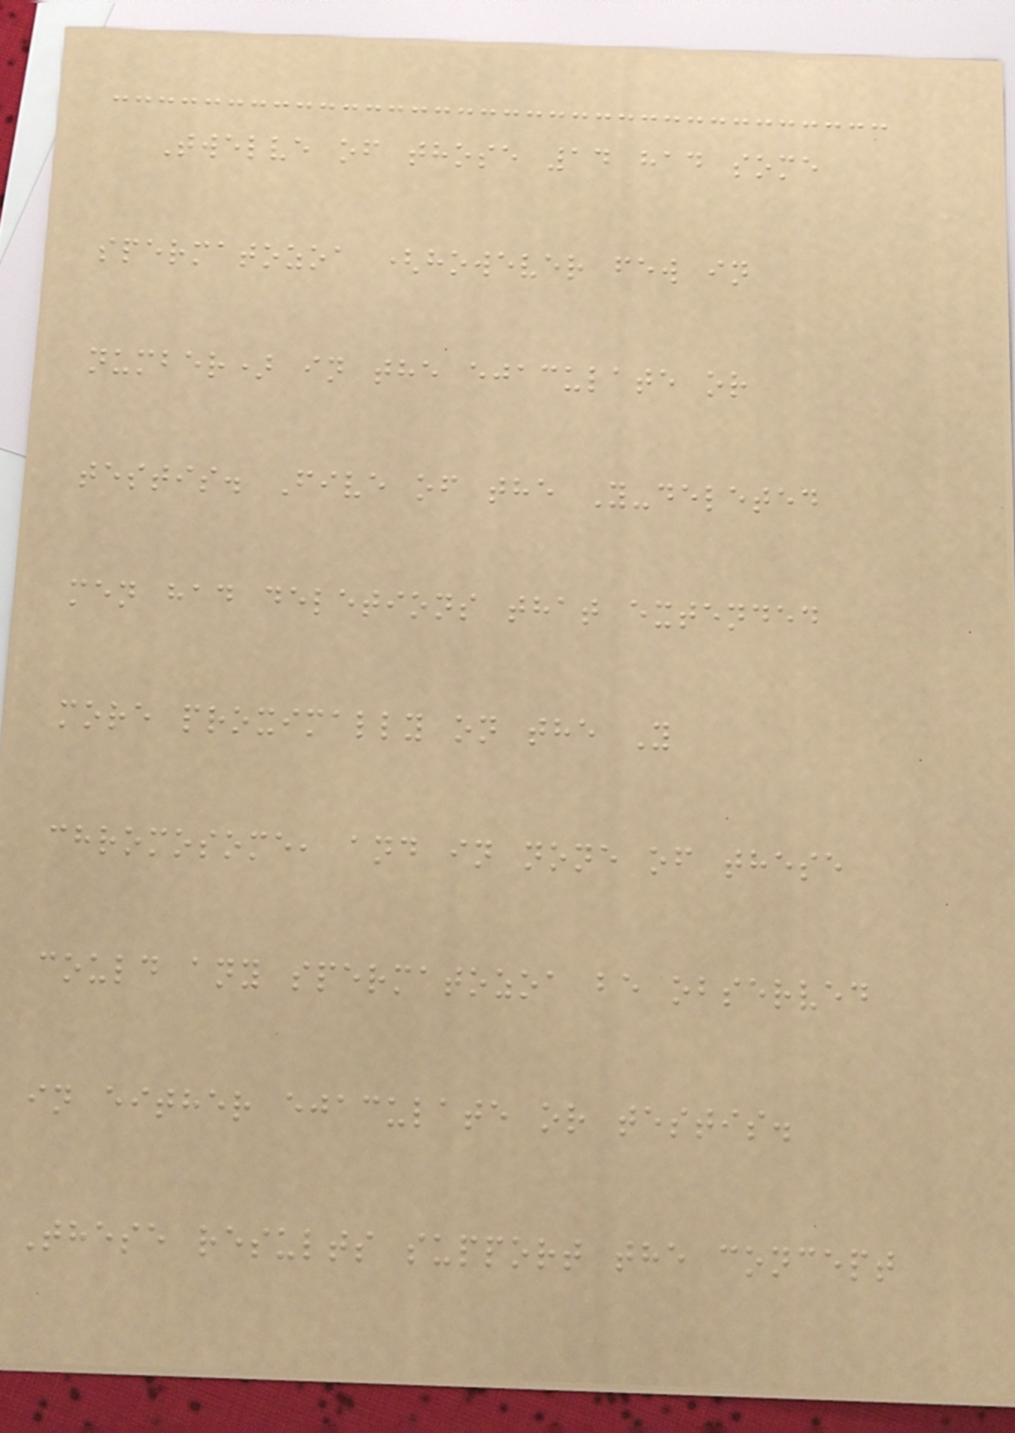Twelve of those 14 had some
spermatozoa (however few in
number) in the ejaculate or
testis. Five of the Y-deleted
men had deletions that extended
more proximally on the Y
chromosome, and in none of these
could any spermatozoa be observed
in either ejaculate or testis.
These results support the concept
